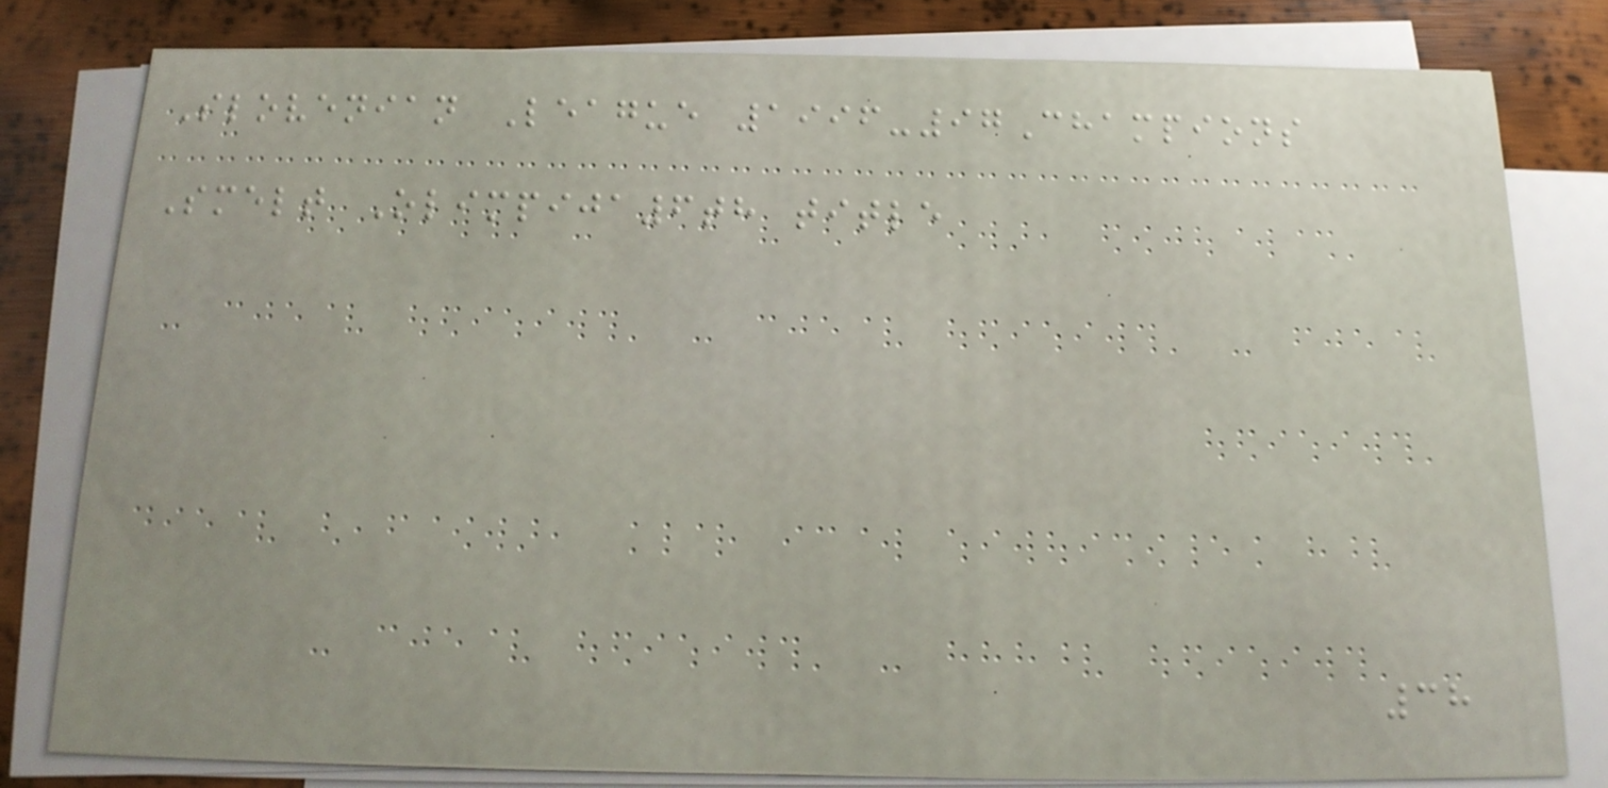Slovenian League 1996-97Champions
Smelt Olimpija6th title
38
